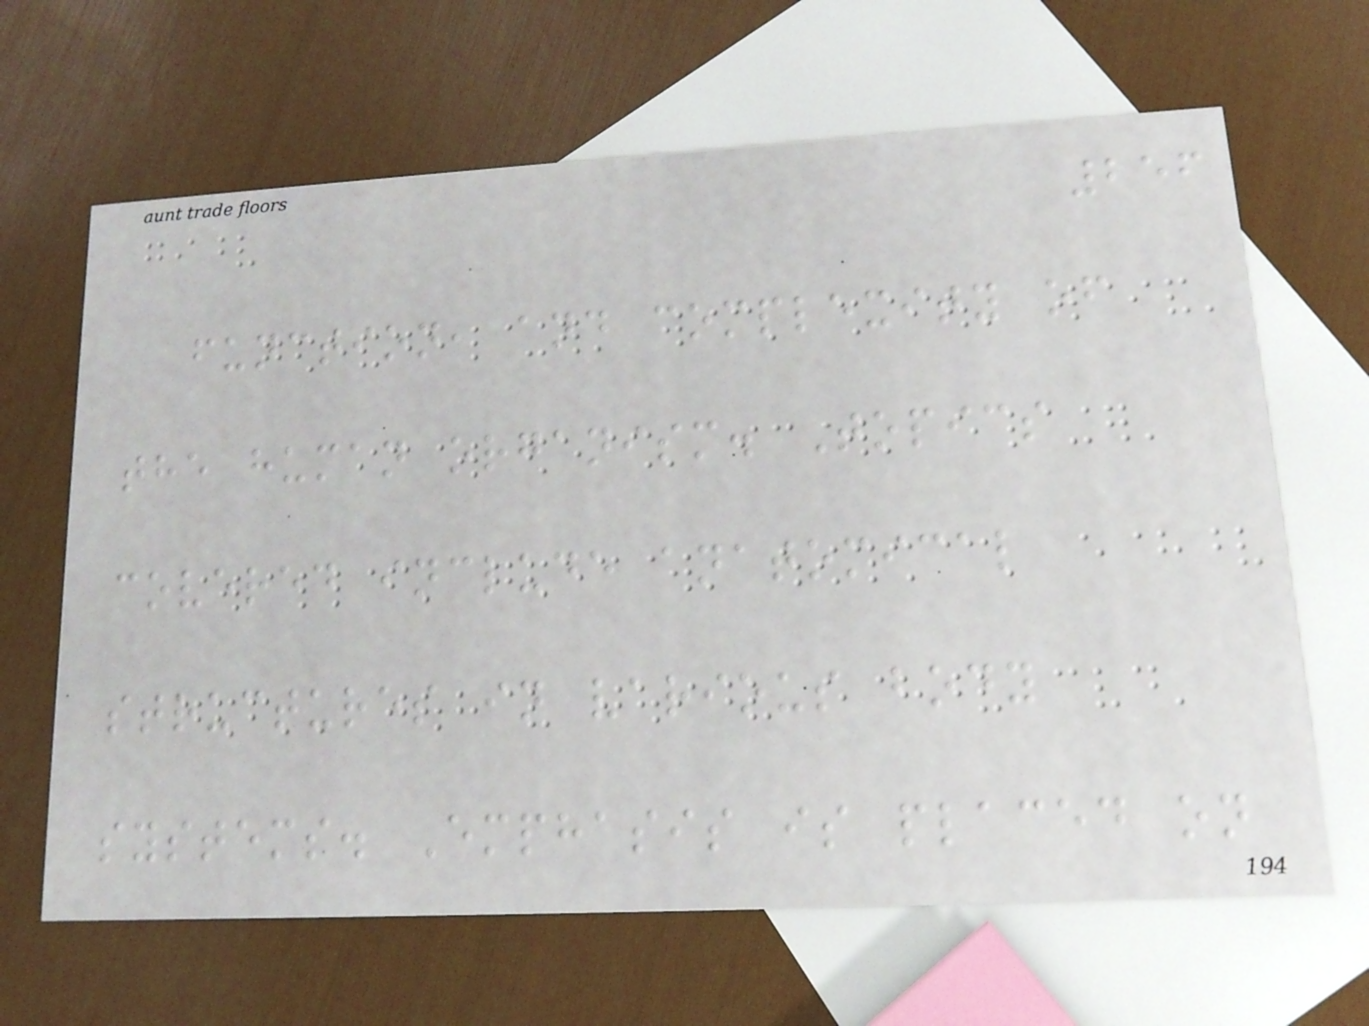256
function, and complexity of
the human organism. Topics
covered include anatomical
structures in various body
systems. Emphasis is placed on
